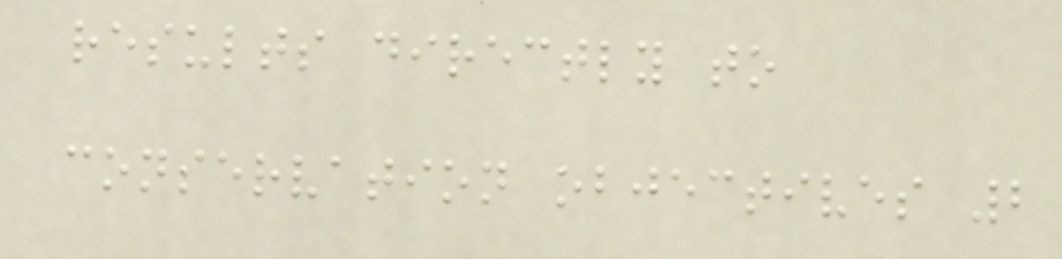results directly to
conservation objectives 2
